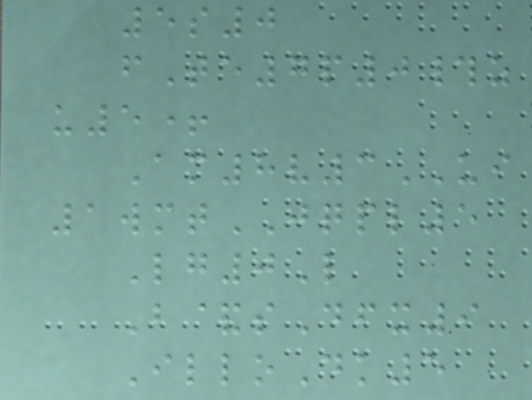5s0
fTe7p0#z
u5+
Am8v3UI
1wmtJQPL5
Lg0L
B&sDfx9
IlloDk5
